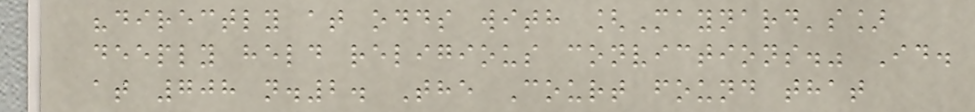"directly at odds with [Maynard's]
deeply held religious convictions." Id.
at 708 n.2. The Court found that
